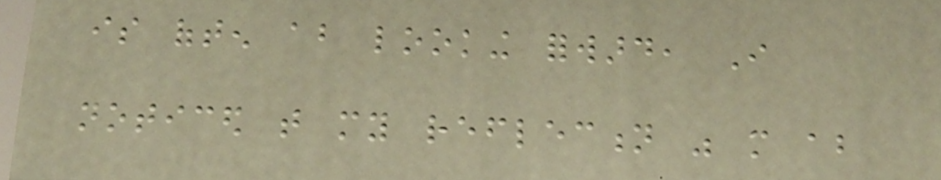is often about looking forward, I
noticed that my reflection was more about
